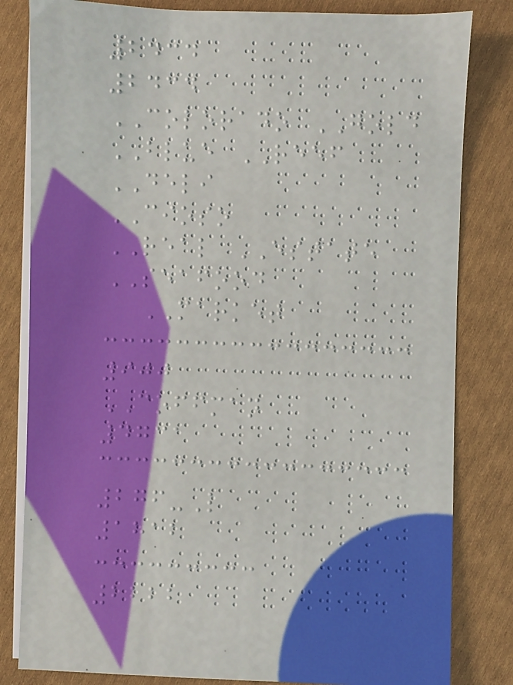2434
2434
COLORADO GOLD
BLUE REEF
DELI
CIOSO
REAL ESTATE
SEAFOOD
MARKET
900
COFFMAN
4731
276-L
1812
2222
